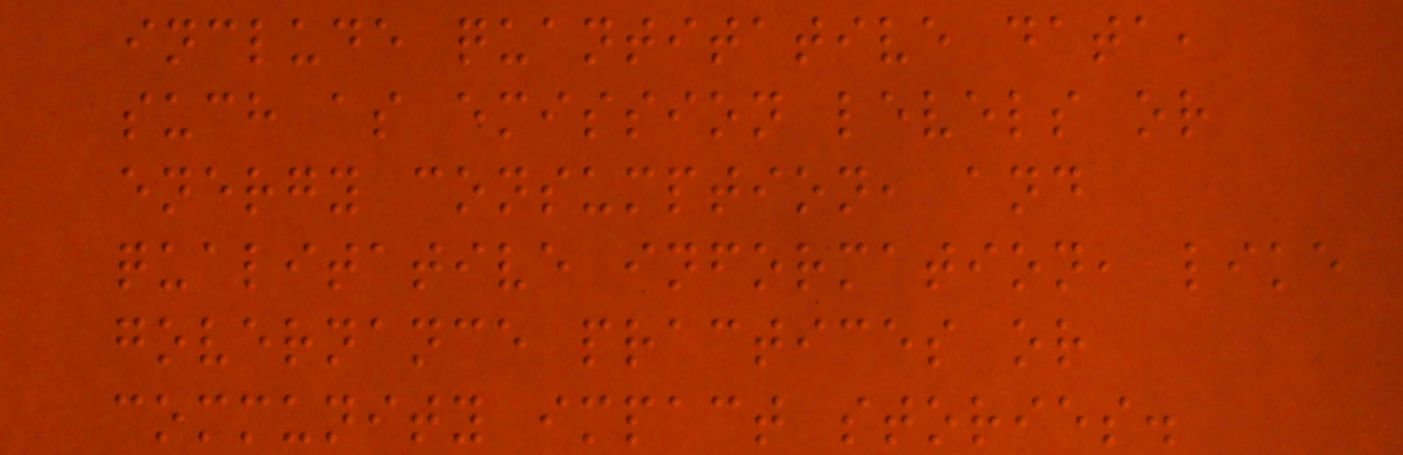include quantitative data,
such as emission levels or
energy consumption, and
qualitative information, like
governance practices or
community impact stories.
